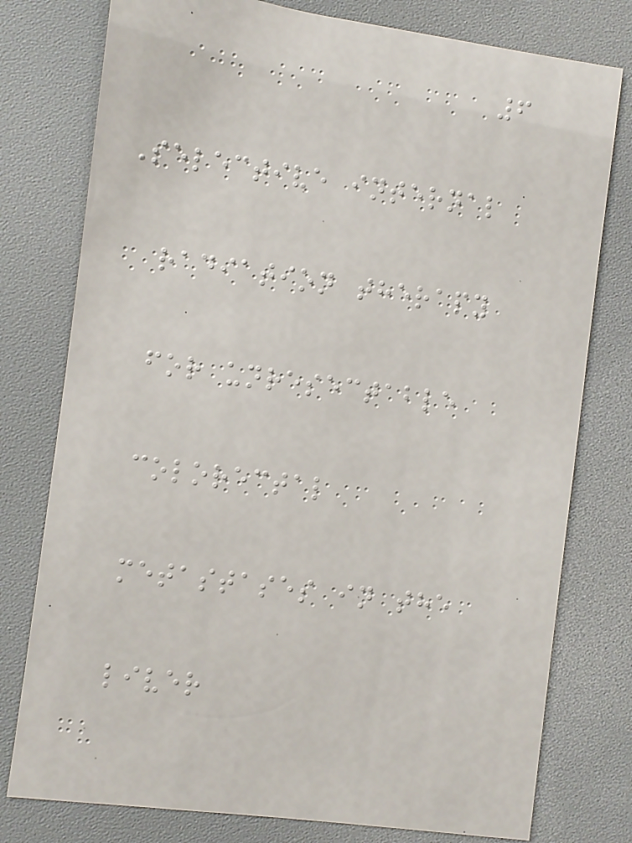6
Selective internal
radiation therapy
for unresectable
colorectal
metastases in the
liver
